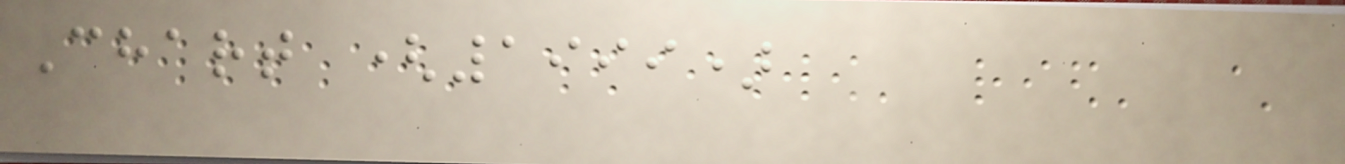Chart (1999)
